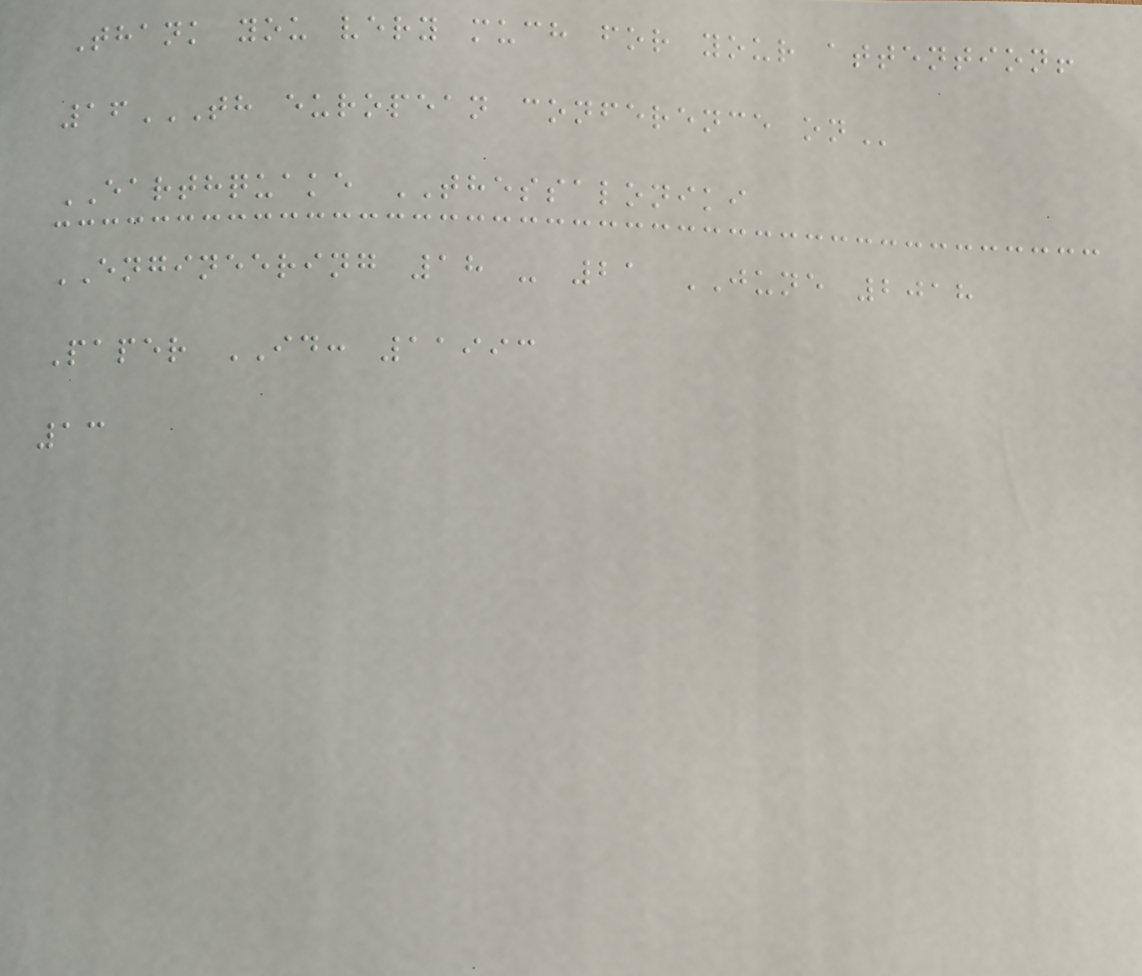Thank you very much for your attention!
16TH EUROPEAN CONFERENCE ON
EARTHQUAKE THESSALONIKI
ENGINEERING 18 - 21 JUNE 2018
Paper ID: 11993
13
